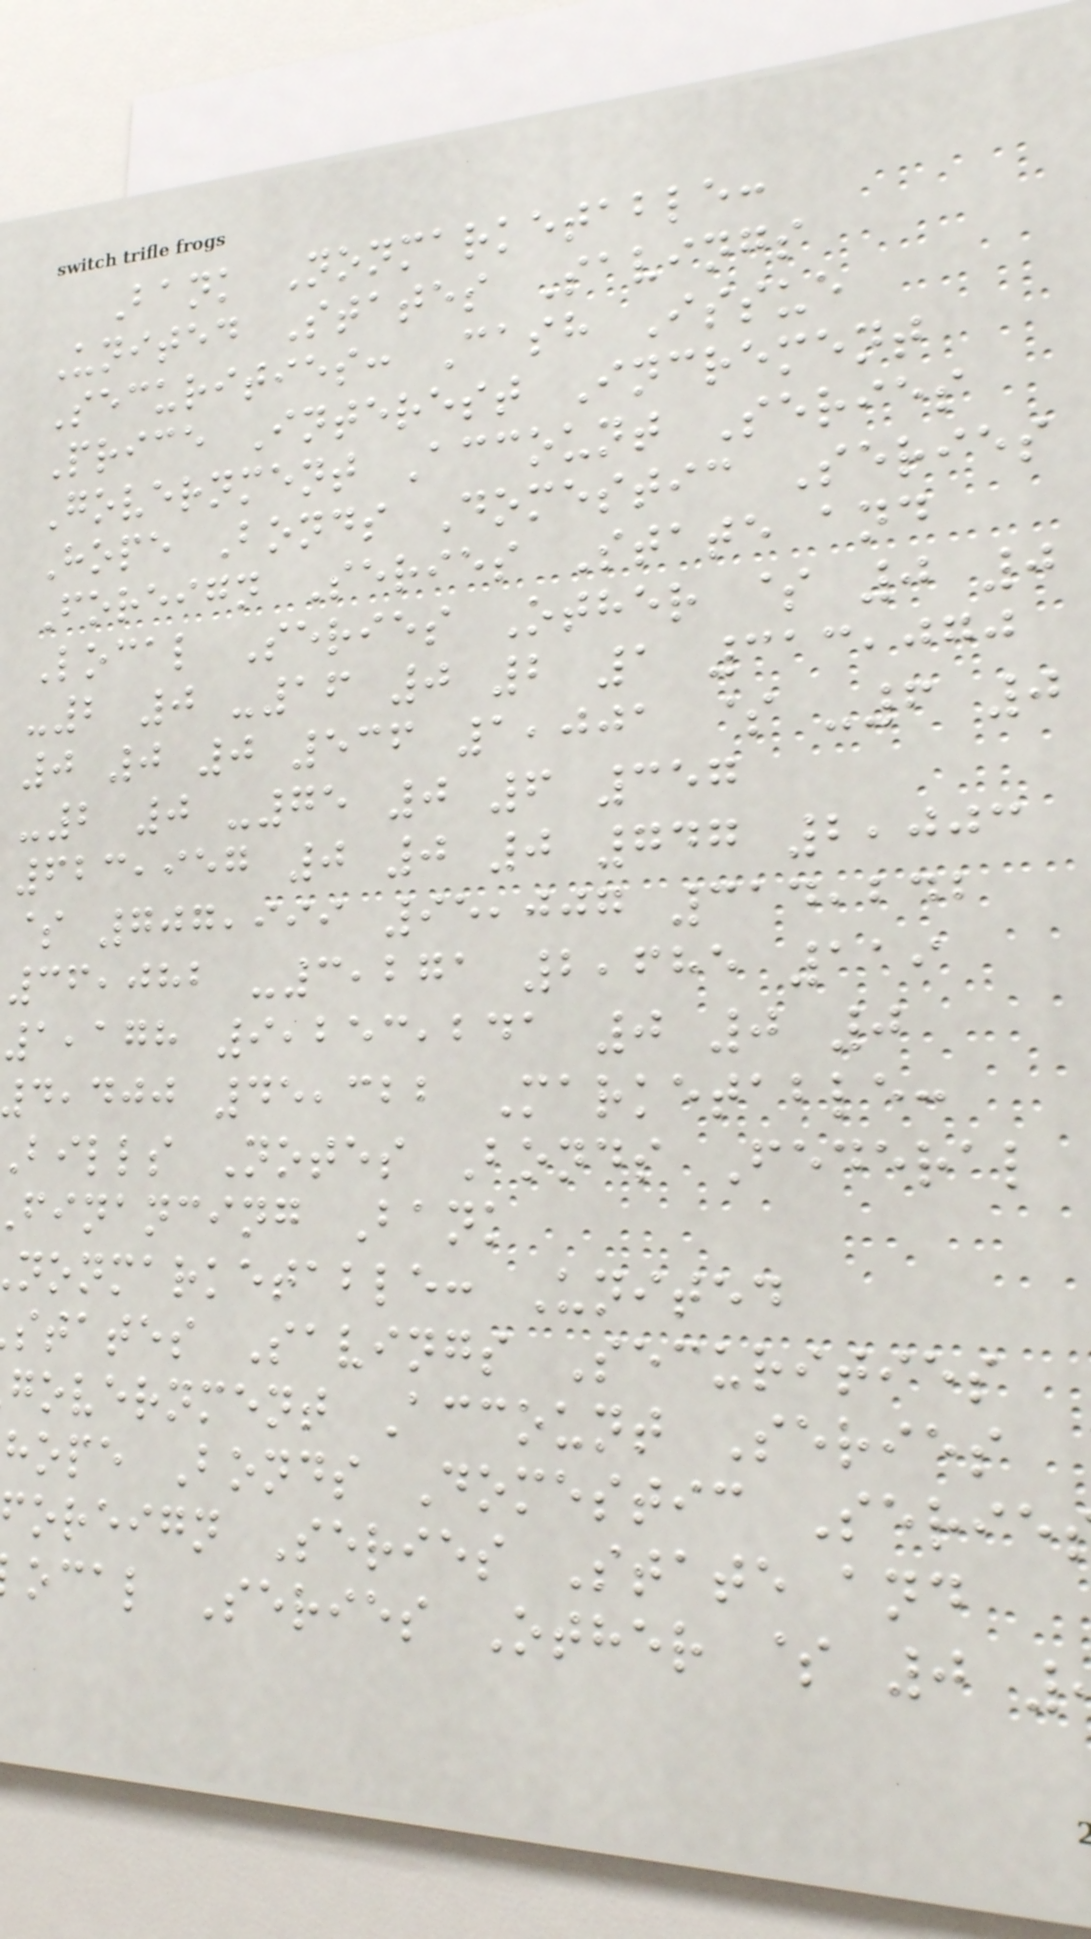Bank Nonmarketable:
United States Savings
Securities: Cash Issue
Price Interest Increment
Government Account Series
Hope Bonds Domestic Series
Foreign Series State and
Local Series Other $ 0 0
-2 0 -16 0 2 1 313,070
0 0 0 536 1,001 $ -6 0
-2 0 -75 0 6 357
623,957 0 0 0 747 2,003
$ 707,999 95,007 314,242
36,082 -3,271 2,685 119
1,178 9,253,241 0 0 0
,djj 45,322 Marketable:
bills Notes Bonds Federal
financing Bank
nonmarketable: United
states Savings Securities
government Account Series
hope Bonds Domestic Serie
oreign Series State and
ocal Series Other $ 0
